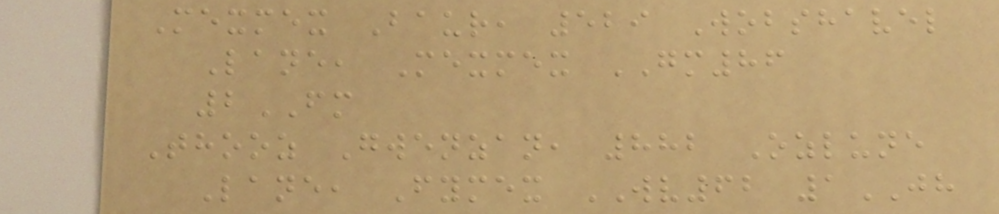Mexmex Baur, 529 Wobshavel
Lane, Mexmex GM86
2FM
Thooz Gwenzan, 882 Ozlune
Lane, Fymex WV62 1JH
